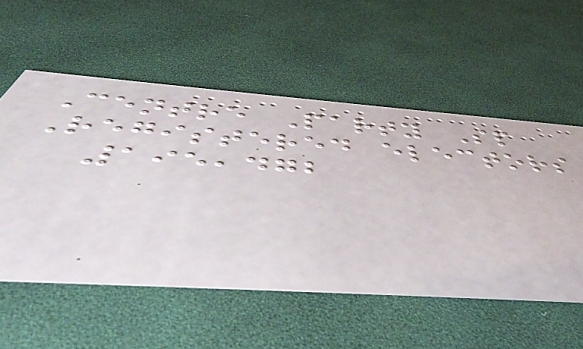Centre Party Sp
Registered electors
195,472
